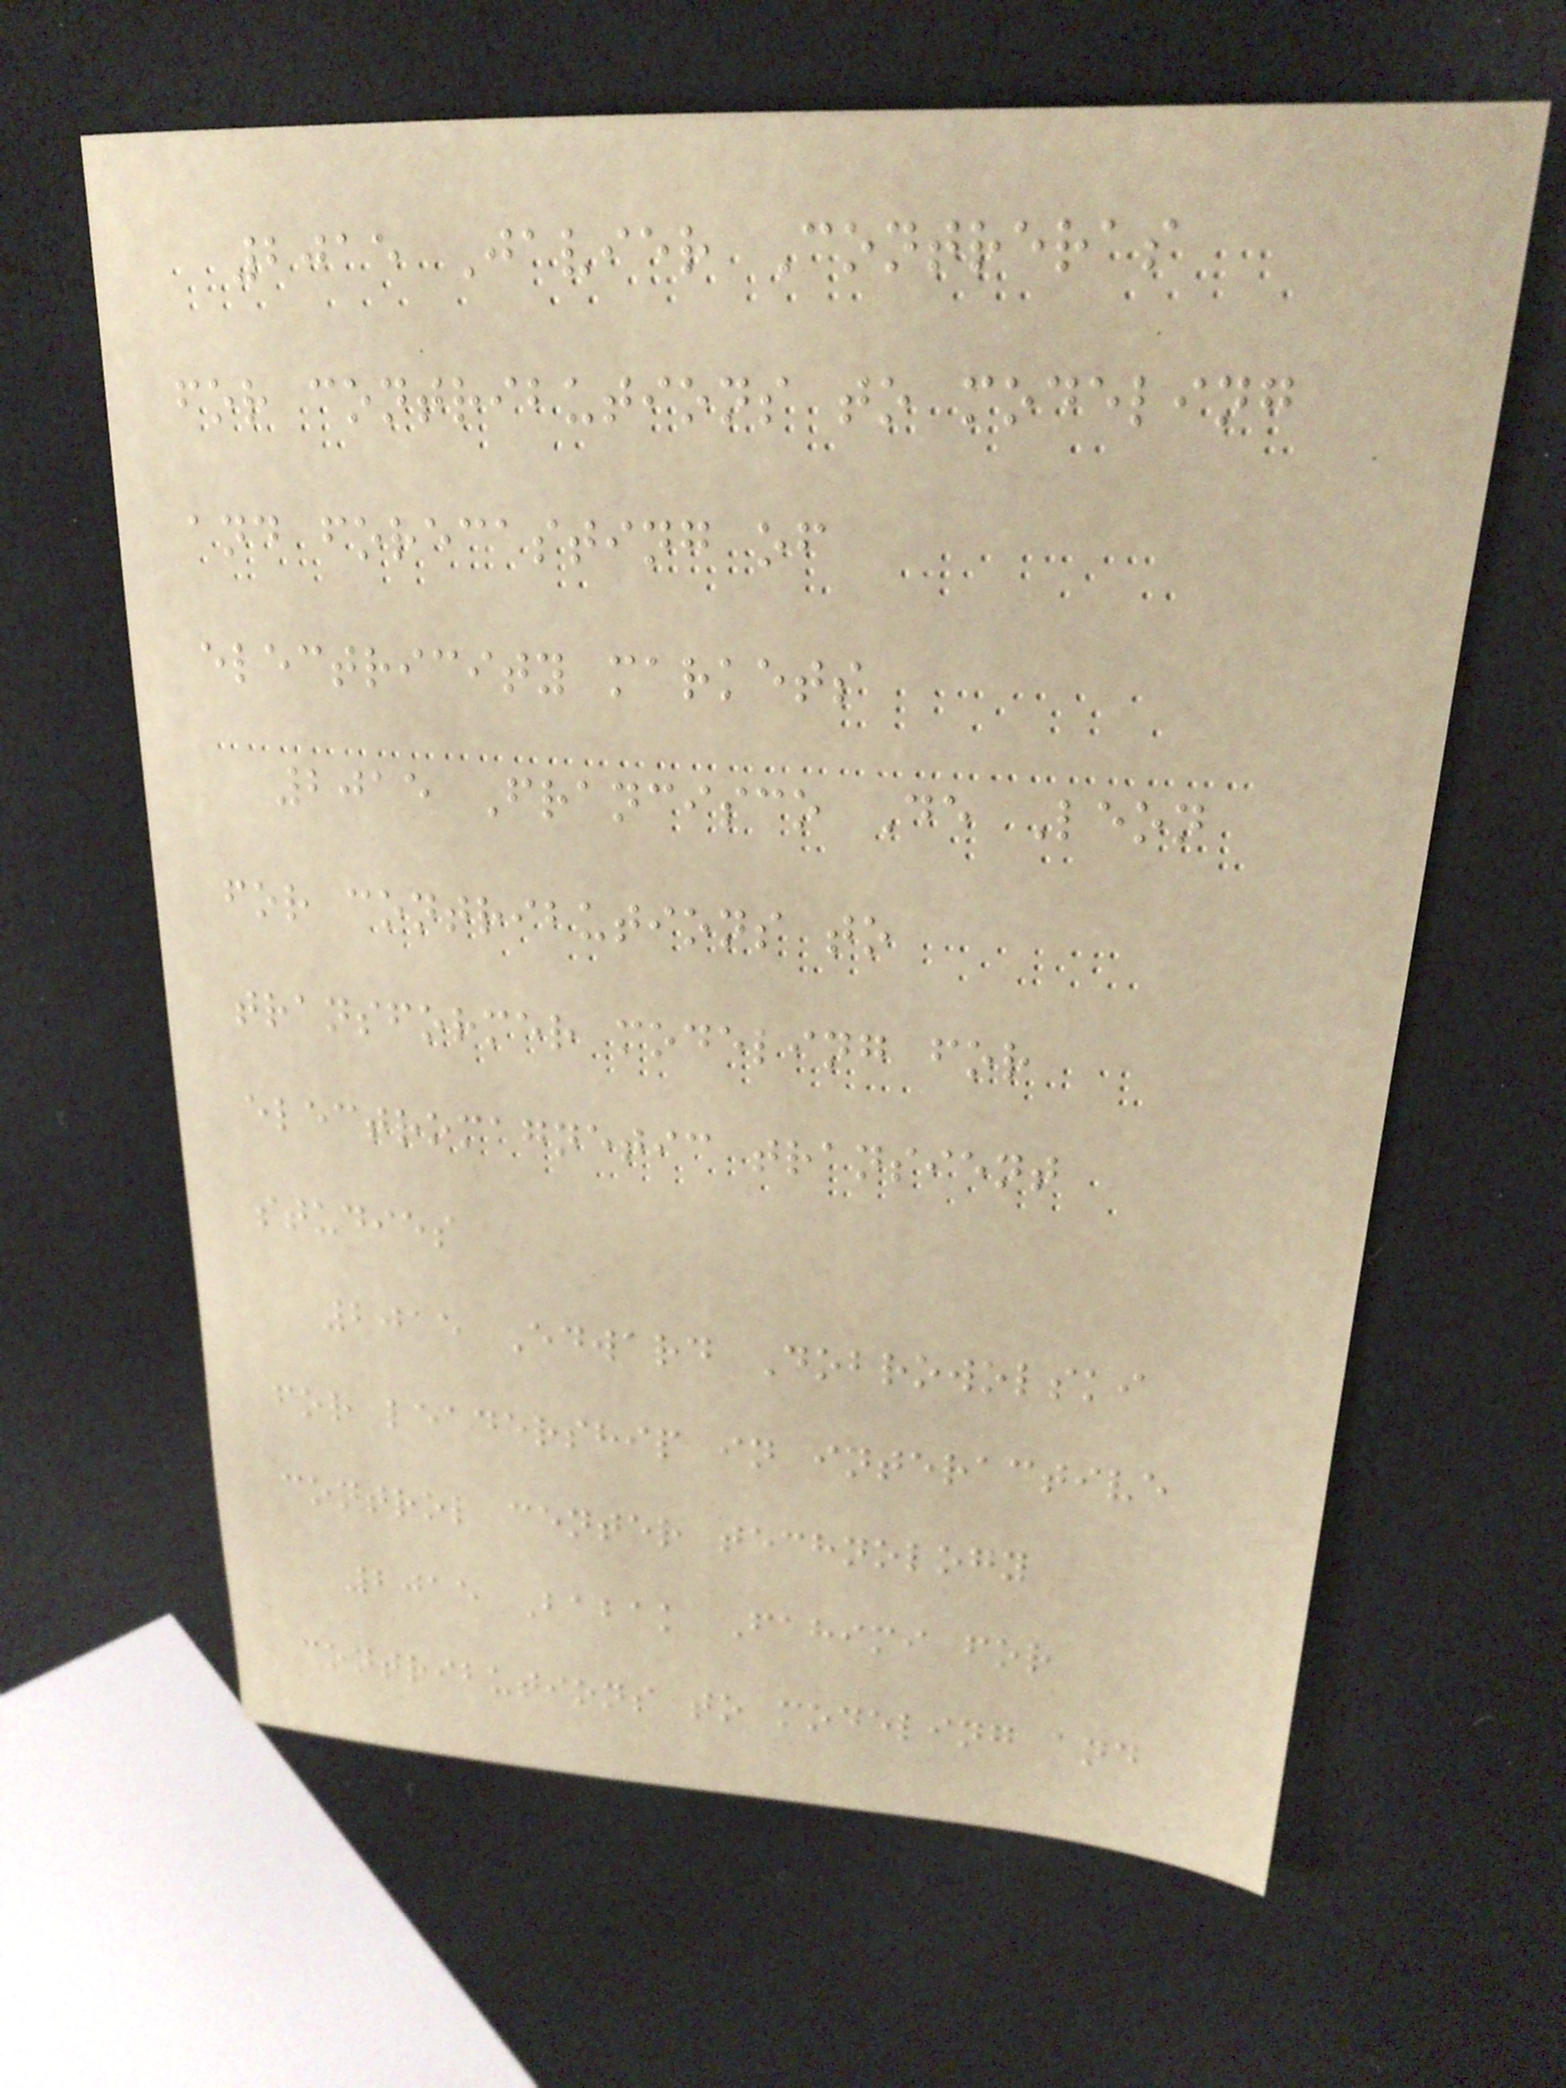2015 Javier Contreras
for contributions to modeling
and forecasting of
electricity markets
2015 Francisco De Leon
for contributions to
transformer modeling for
electromagnetic transient
studies
2015 Edward Dobrowolski
for leadership in interactive
control center technology
2015 Babak Fahimi for
contributions to modeling and
